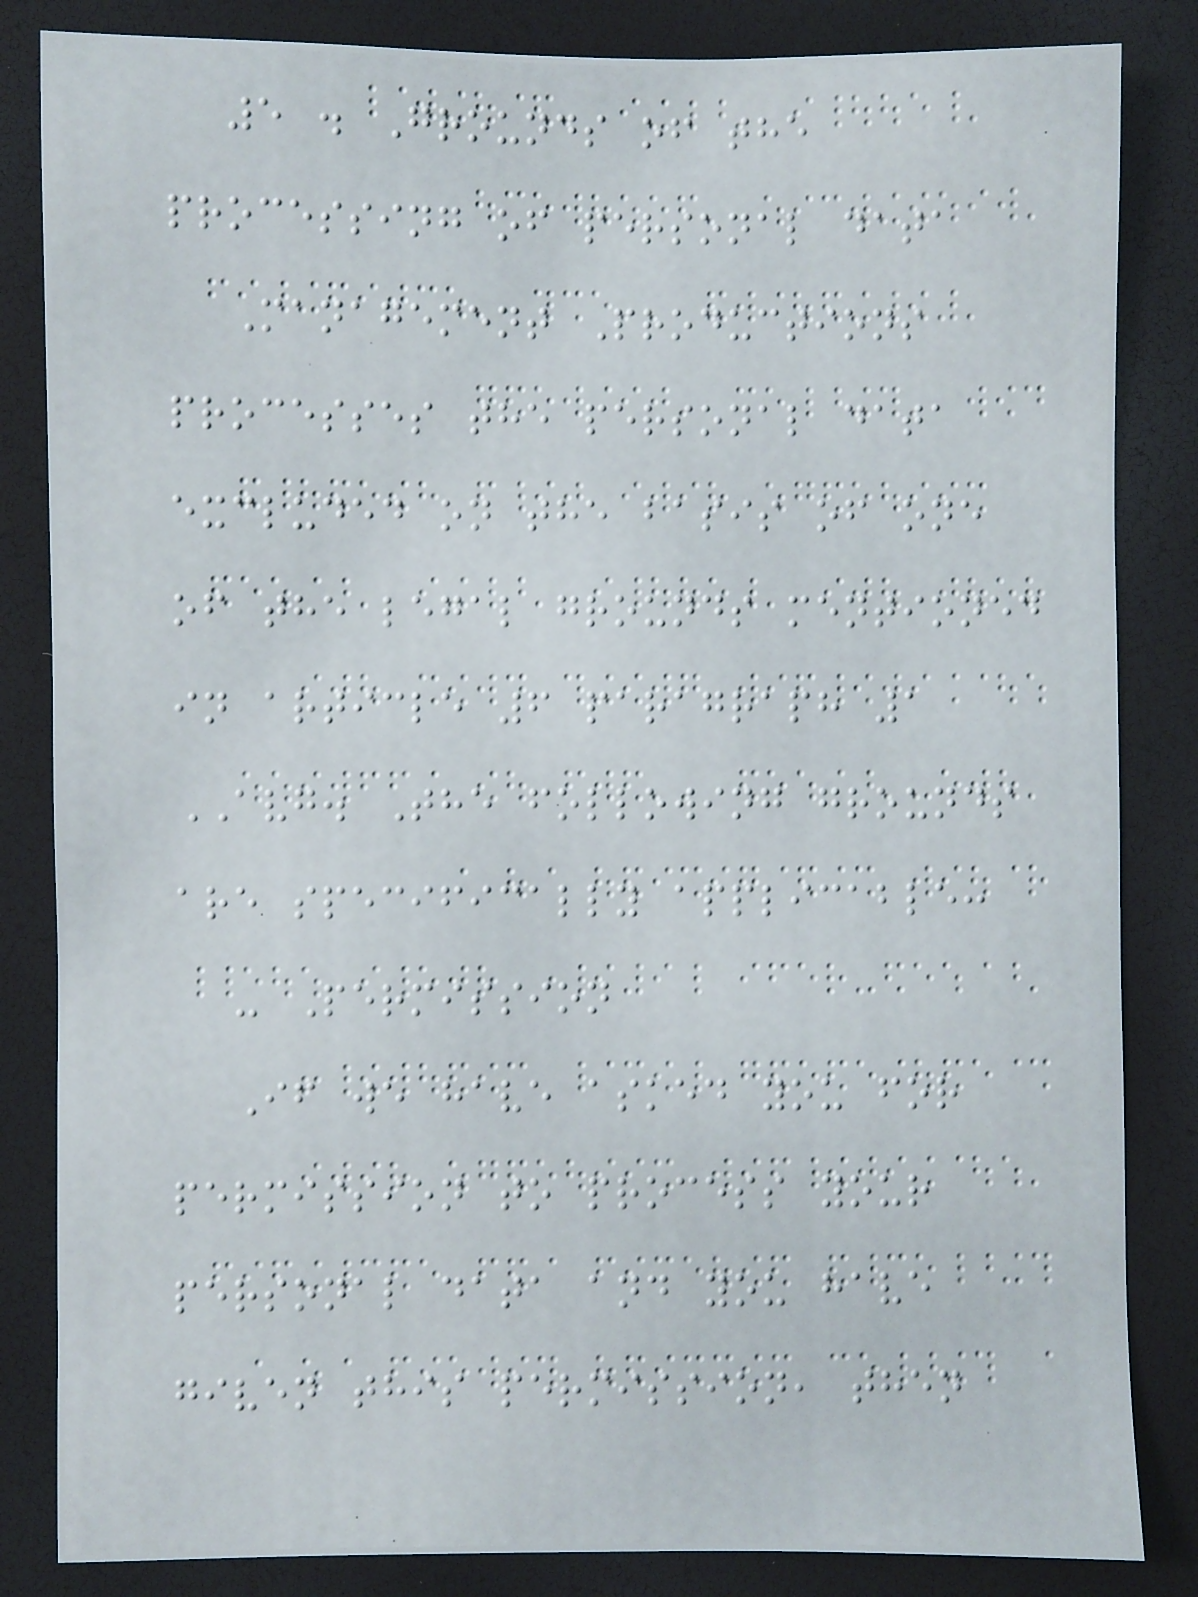5 . Grounds of the
processing of personal data
Management Productions
processes the personal data
excluded on the basis of one
of the legal grounds mentioned
in article 6 paragraph 1
AVG. The following grounds
are specifically applicable:
- Permission
If we have asked you for
permission to process your
personal data and you have
given this permission, then
